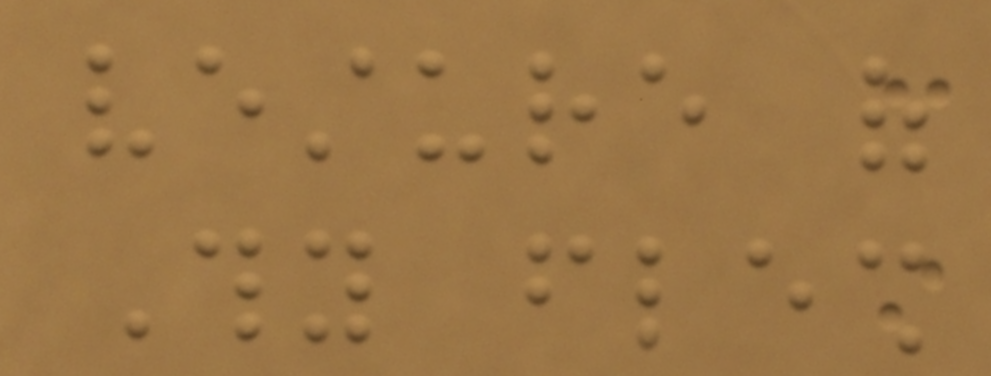vesture of
Thy flesh
